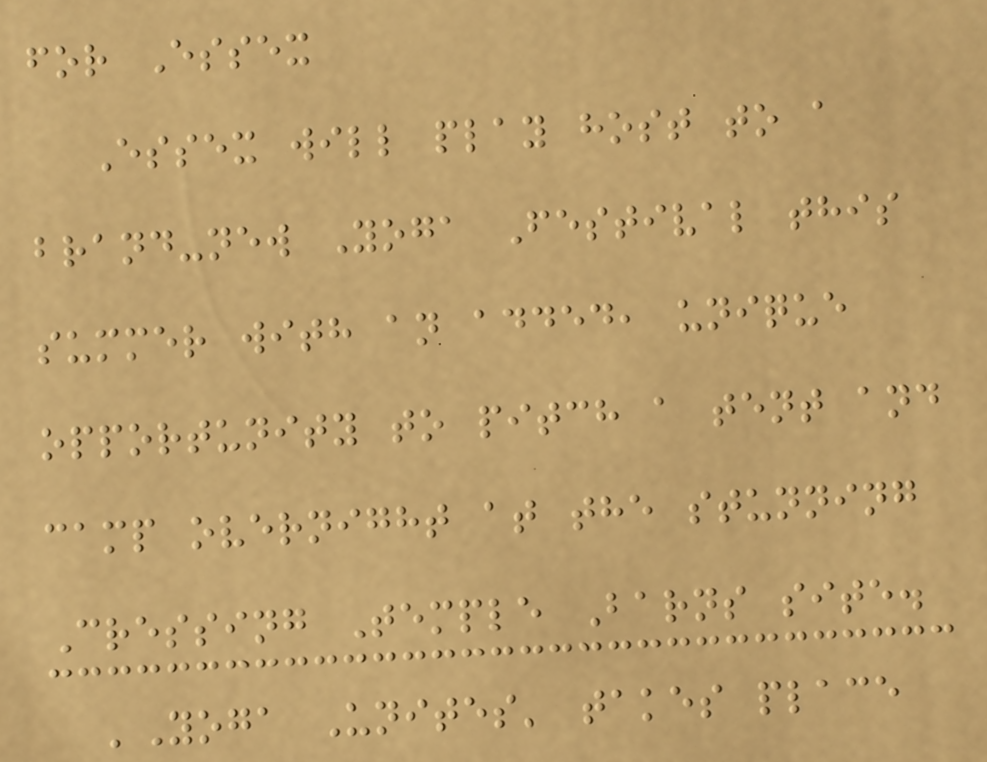for Essex
Essex will play host to a
brand-new Yoga Festival this
summer with an added, unique
opportunity to pitch a tent and
camp overnight at the stunning
Cressing Temple Barns site.
'Yoga Unites' takes place
